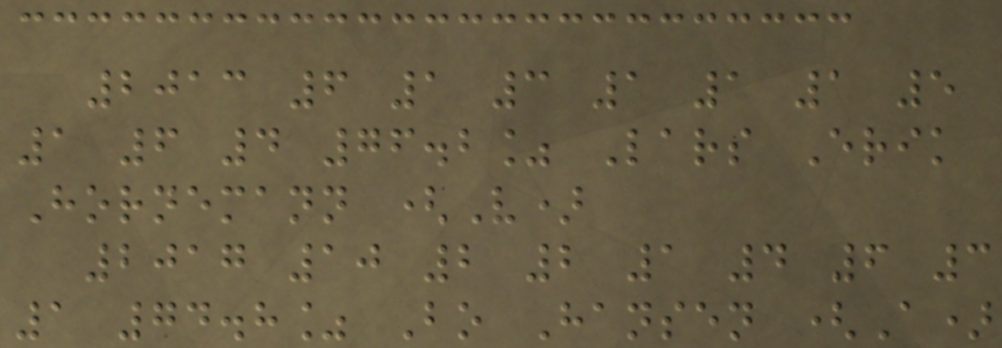2013 6 1 3 1 1 1 5
1 6 4 76.2% Lars Erik
Hornemann (V)
2017 10 2 2 1 4 6 3
1 74.8% Bo Hansen (A)
